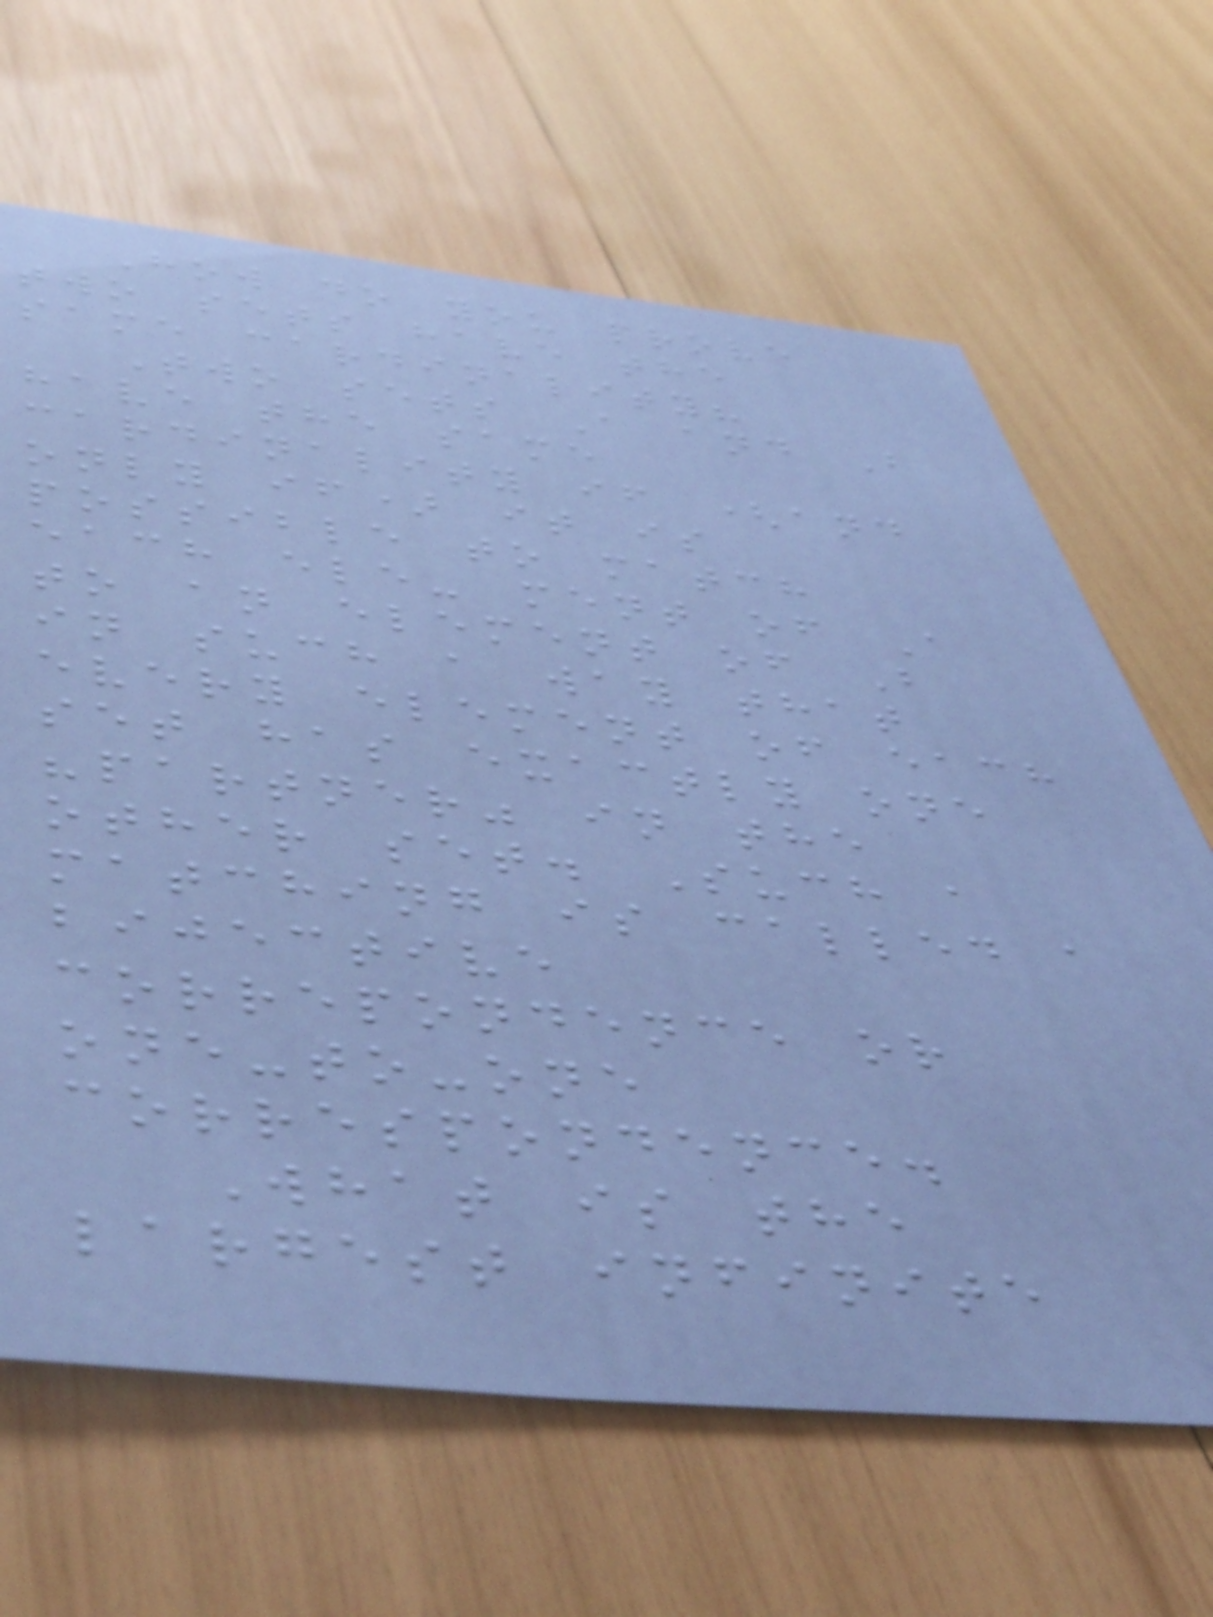How do you prove
two sets have the
same cardinality?
Two sets A and B
have the same
cardinality if (and
only if) it is
possible to match
each ele- ment of A
to an element of B
in such a way that
every element of each
set has exactly one
"partner" in the
other set. Such a
matching is called a
bijective
correpondence or
one-to-one
correspondence.
What is the
largest infinite
